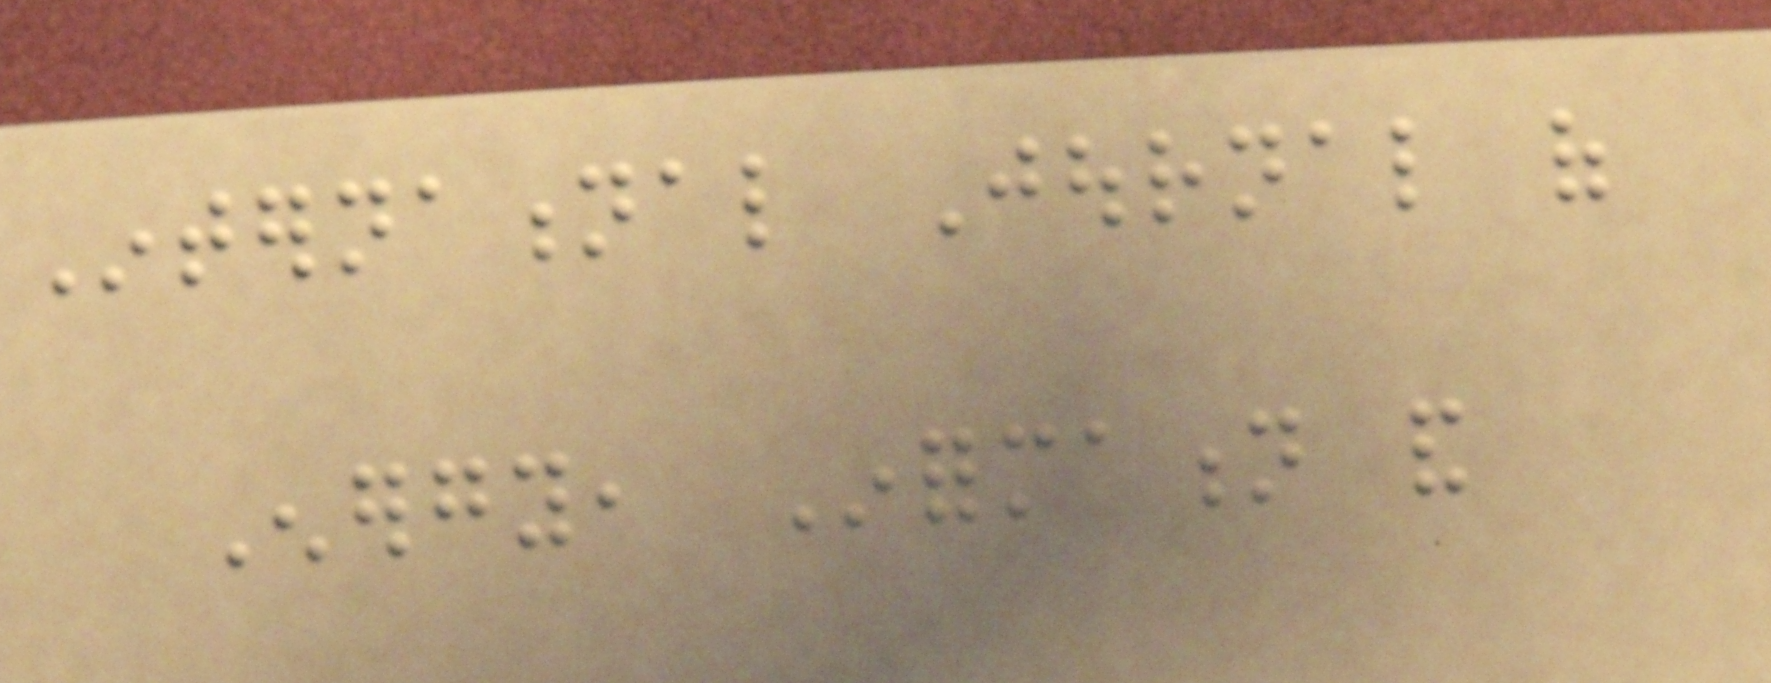International Journal of
Energy, Information and
